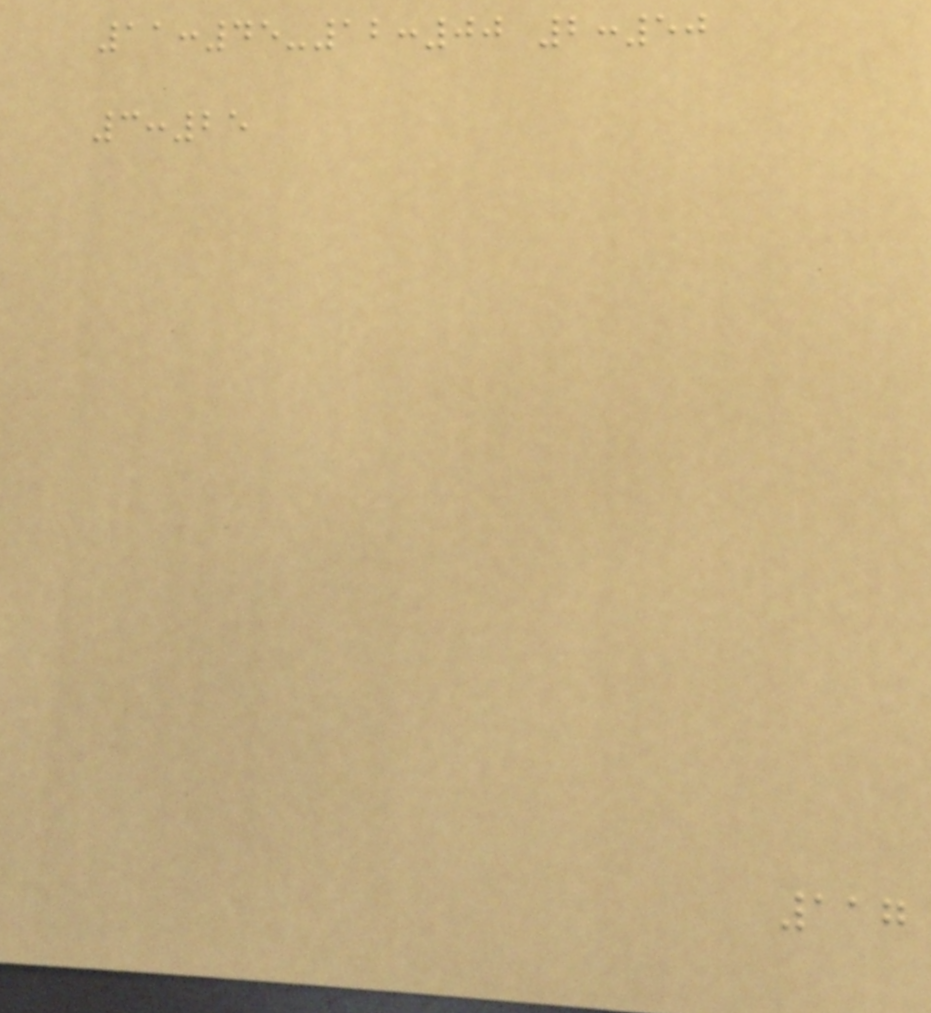11:45-12:00 2:50
3:25
117
